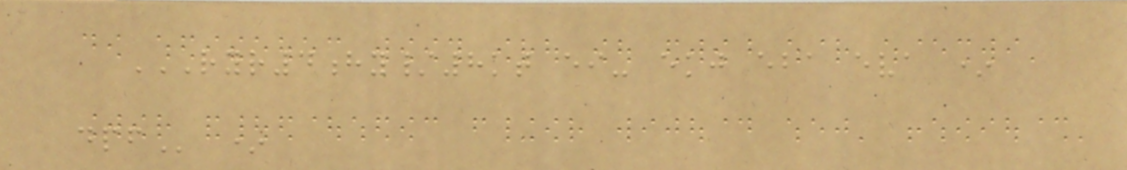RYR4HY/8KT EI- EKJ EBA EVA *
DPF *
